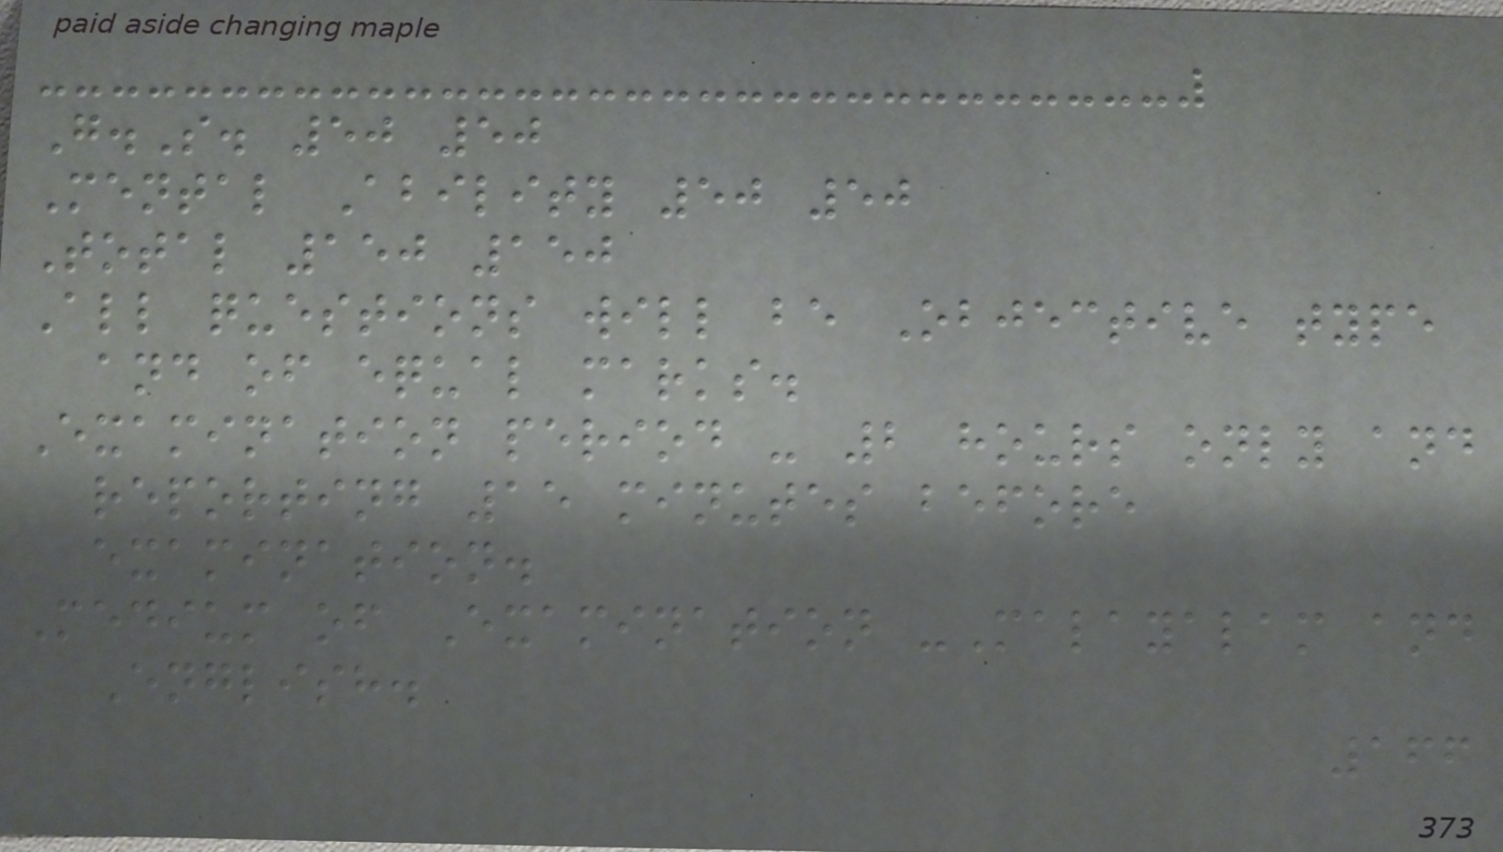G.S. 50 50
Mental Ability 50 50
Total 150 150
All questions will be Objective type
and of equal marks.
Examination period - 2 hours only and
reporting 15 minutes before
examination.
Medium of Examination -Malayalam and
English.
166
